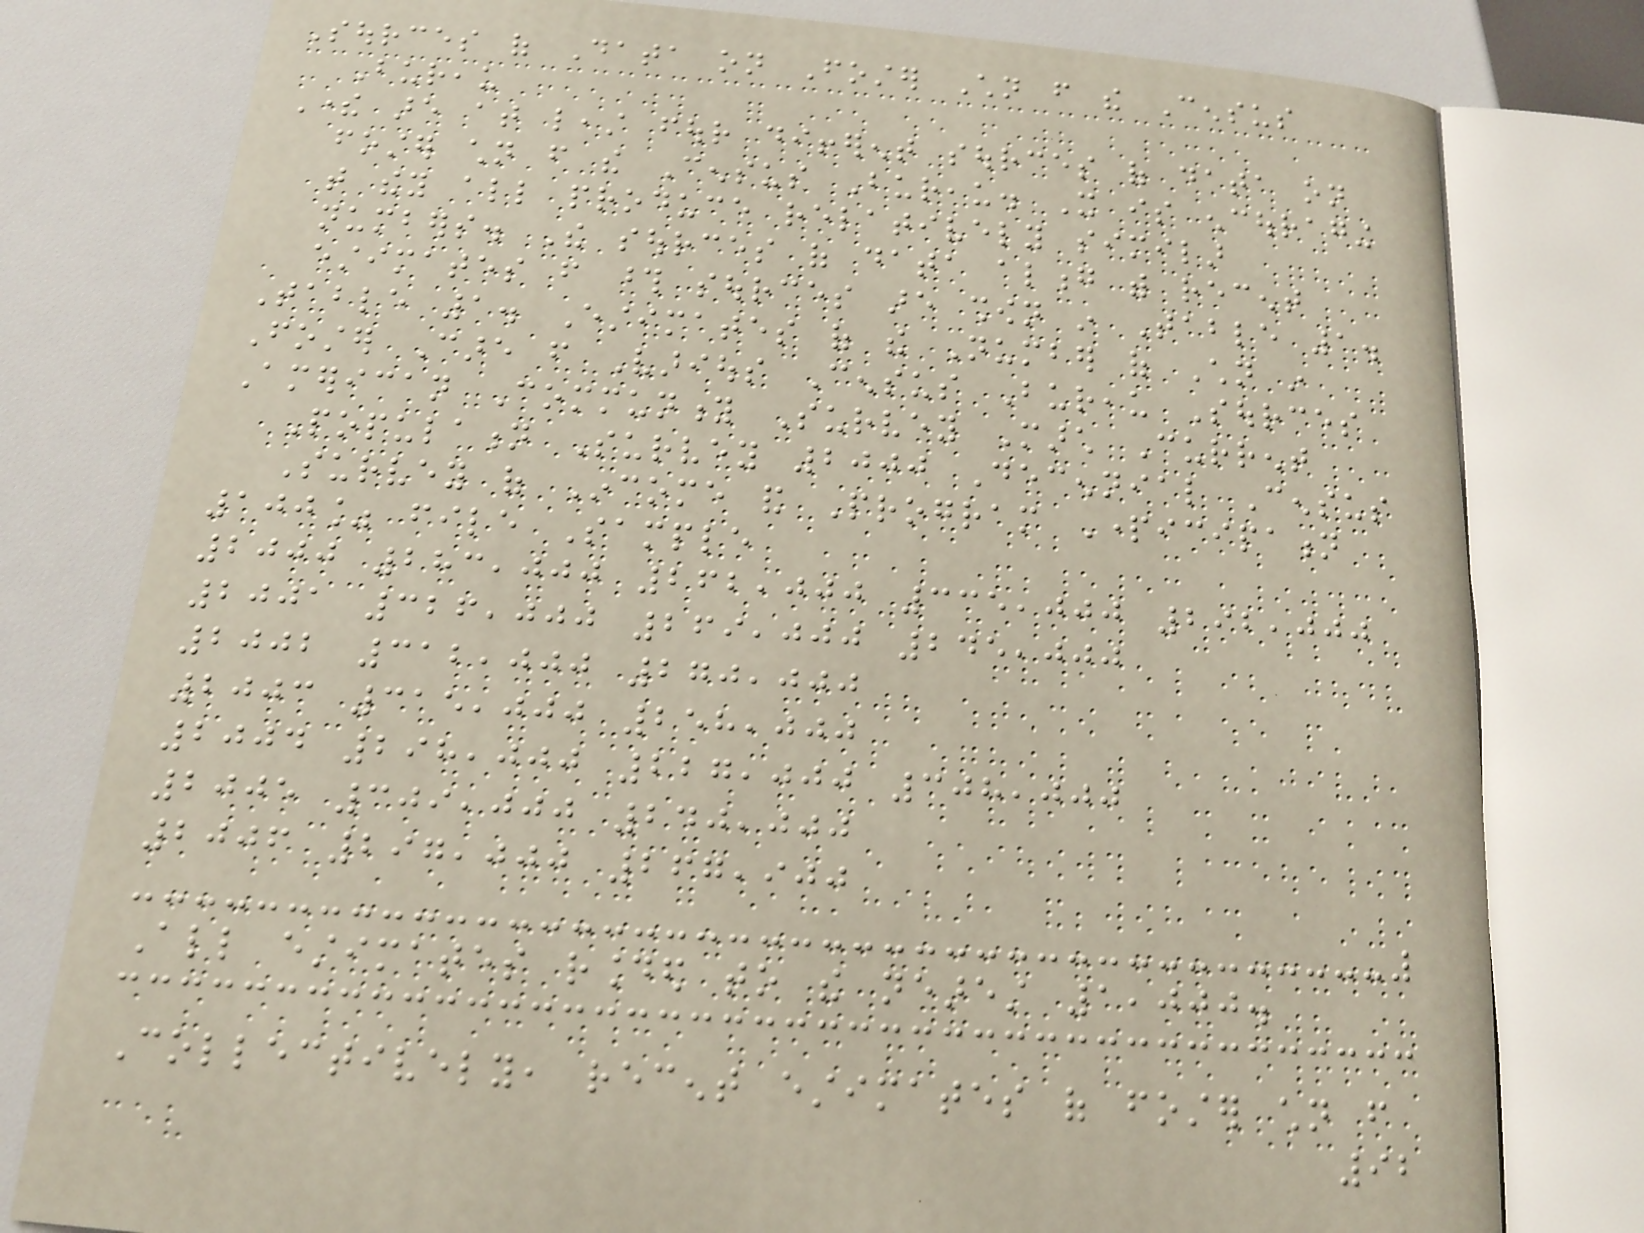Sources of Data on Foster Children from the Census
Bureau
There are at least four different sources of data on
foster children from the Census Bureau. It is encouraging
that they all produce relatively similar
numbers. The sources of data along with recent
estimates from those sources are shown in Table 1.
Table 1. Estimates of the Number of Children in
Foster Care from Various Census Bureau Sources
American Community Survey March Current
Population Survey 2000 Decennial Census
Survey of Income and Program Participation
100% file Sample
2000 283,000 262,000 335,000 292,000
2001 326,000 269,000 245,000
2002 312,000 270,000
2003 315,000 258,000
2004 298,000 227,000 308,000
2005 309,000 240,000
2006 297,000 267,900
All estimates rounded to the nearest 1,000.
Collectively, recent estimates of foster children from
92
